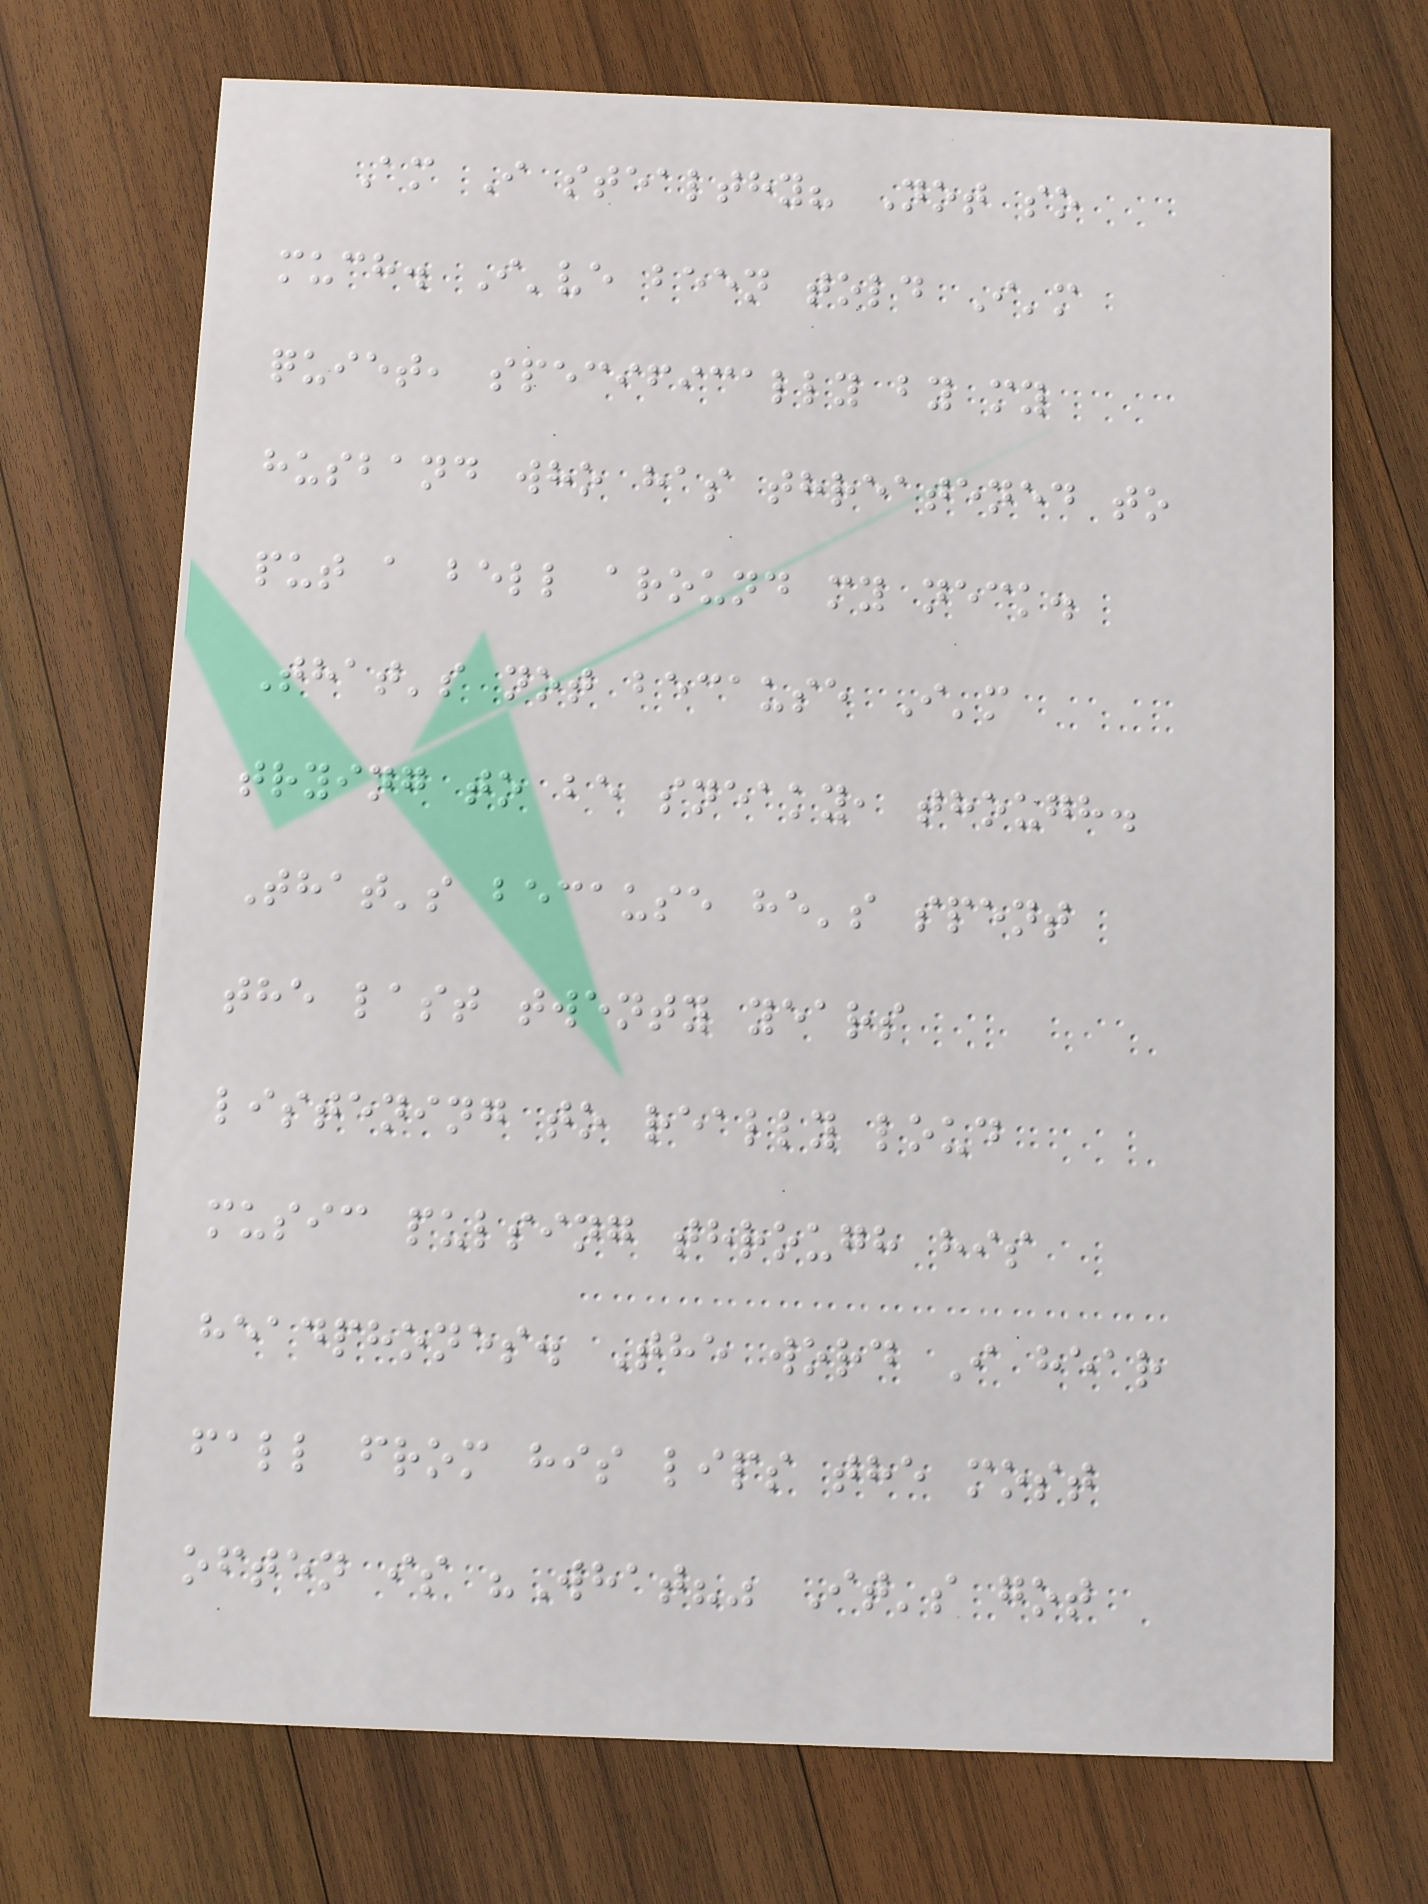Am I stealthy? Not so
much. I've been told I'm
quiet, specifically by my
husband who has threatened to
put a bell around my neck.
That's not because I'm
trying to be sneaky, though.
That's because he's spent
the last twenty years
listening to really loud
music pulsing through his
headphones. The word I hear
fall from his lips the most
often is "What?" It's got
